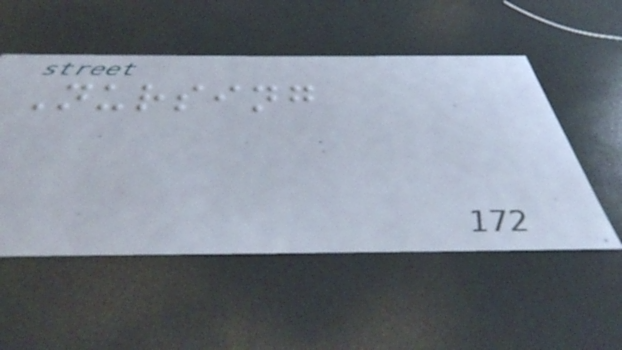Nursing
